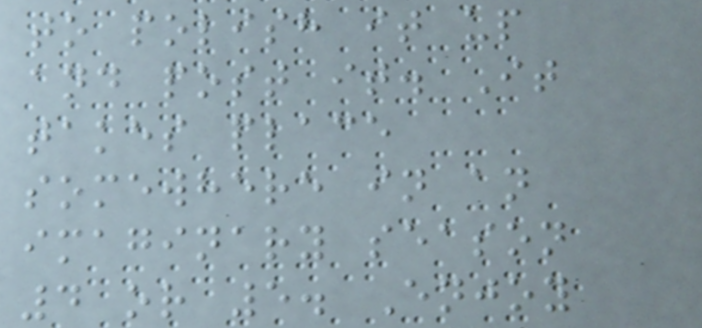to polish it up
and post it. It
takes place
somewhere in an
imaginary season
4 or 5. Enjoy
